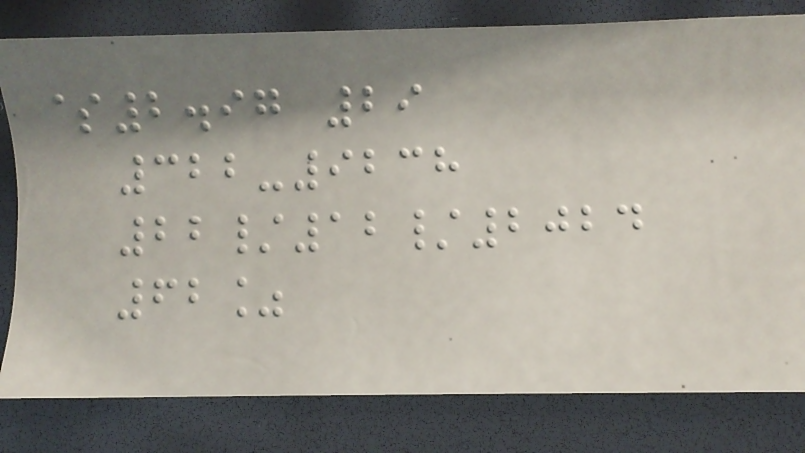$2.97 29
322-9238
22/12/2024
62%
